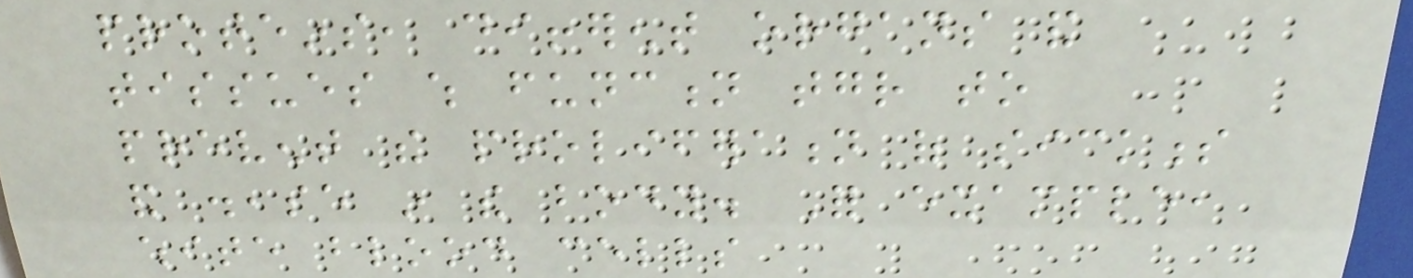proteins, different organs and
tissues which function together to
prevent the proliferation of sickness
and disease in the body. For example,
white blood cells
